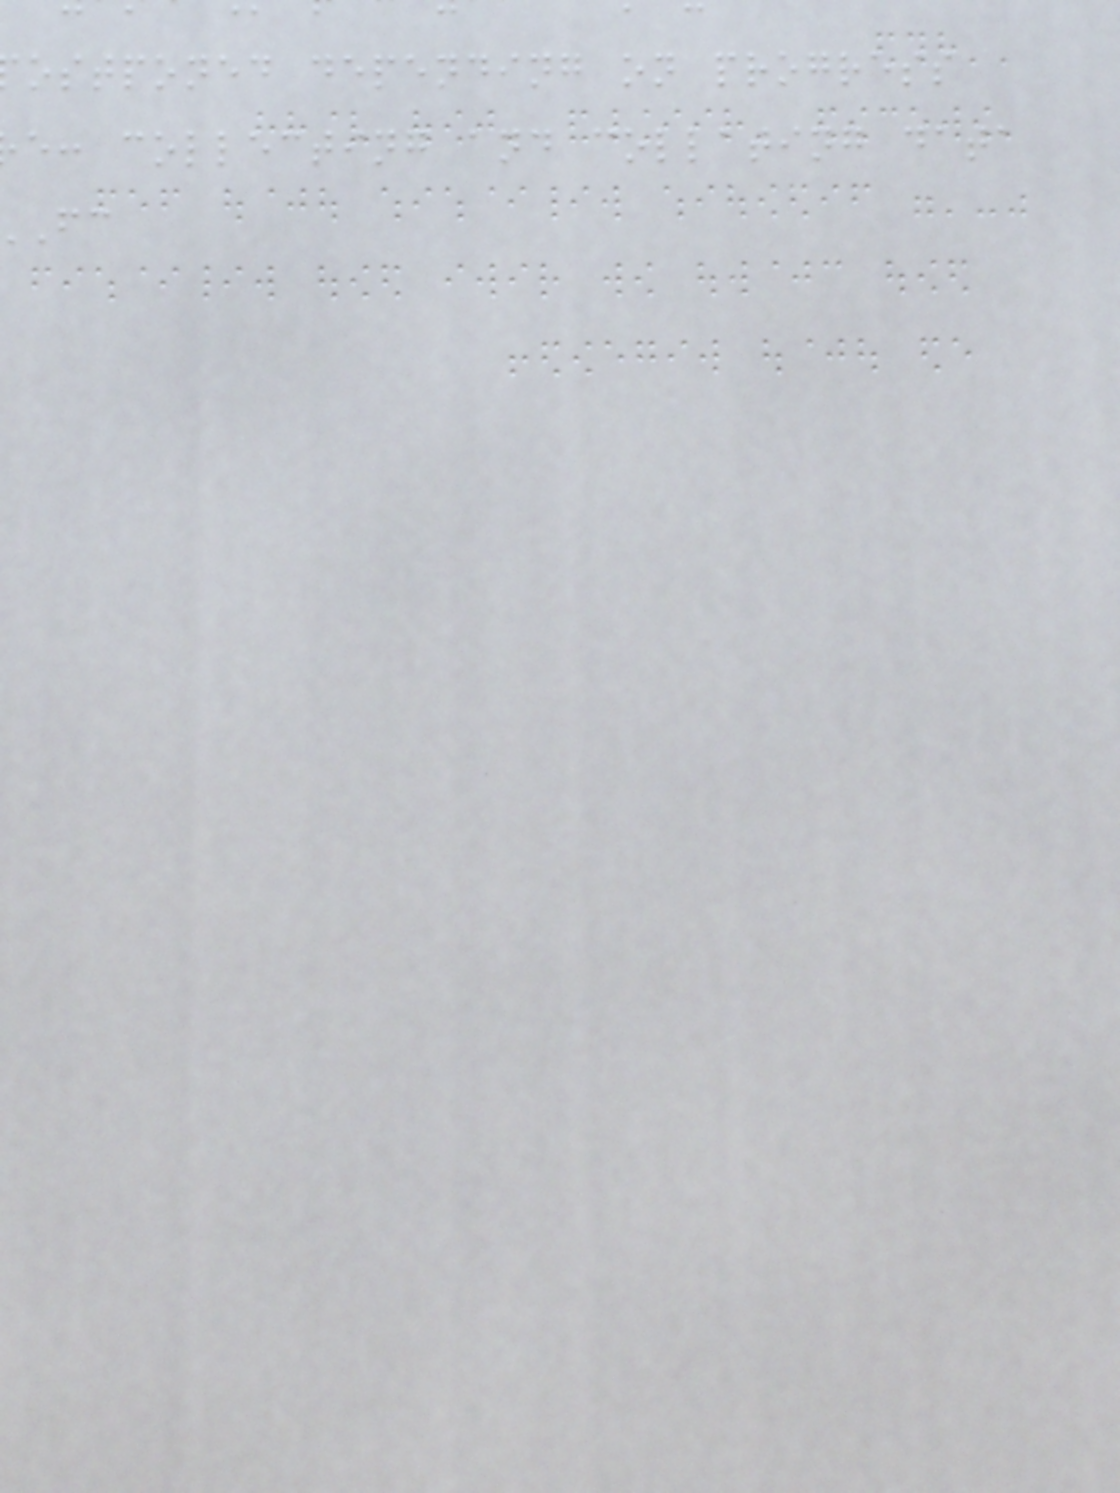ostponed depending on progress
e: collecting and collating data
